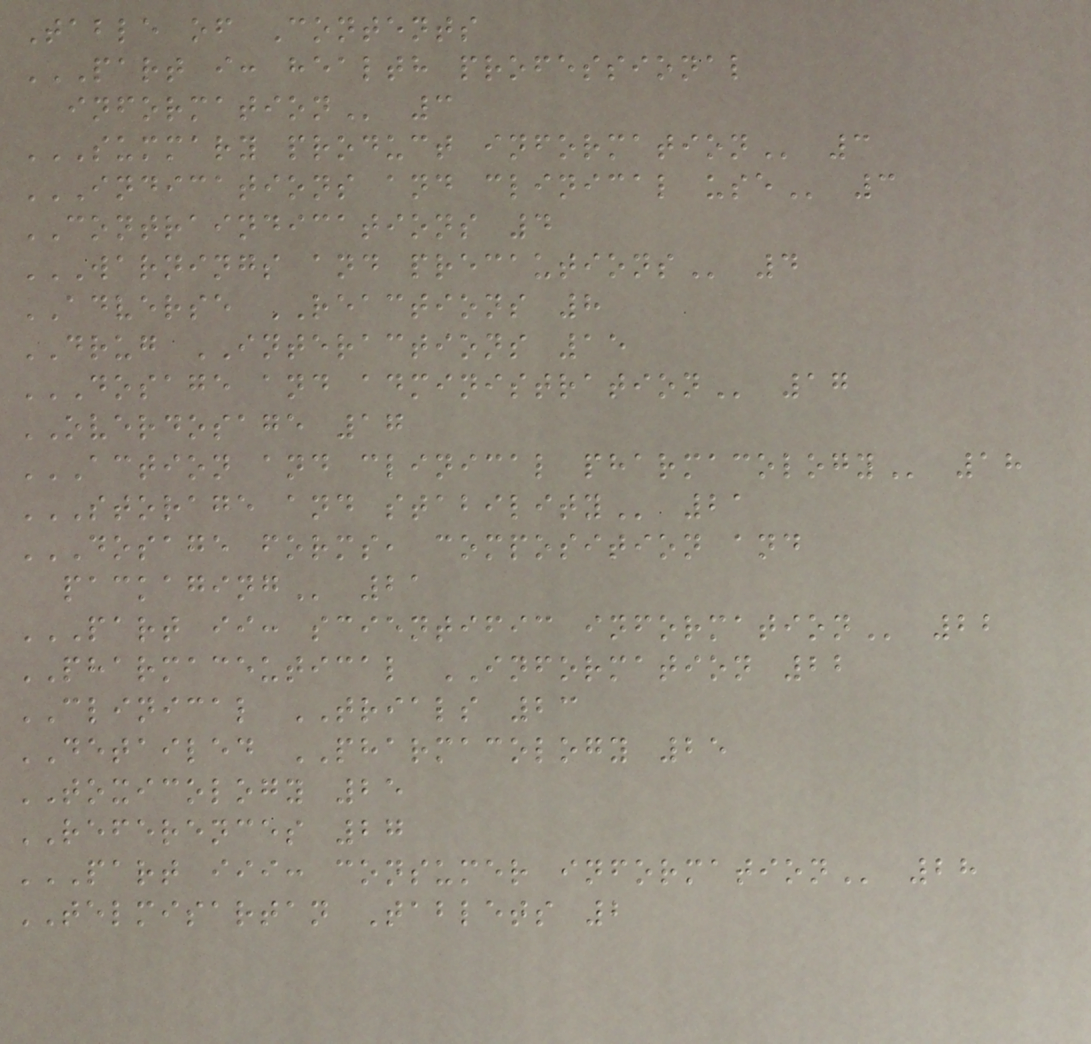Table of Contents
PART I: HEALTH PROFESSIONAL
INFORMATION 3
SUMMARY PRODUCT INFORMATION 3
INDICATIONS AND CLINICAL USE 3
CONTRAINDICATIONS 4
WARNINGS AND PRECAUTIONS 4
ADVERSE REACTIONS 8
DRUG INTERACTIONS 15
DOSAGE AND ADMINISTRATION 17
OVERDOSAGE 17
ACTION AND CLINICAL PHARMACOLOGY 18
STORAGE AND STABILITY 21
DOSAGE FORMS, COMPOSITION AND
PACKAGING 21
PART II: SCIENTIFIC INFORMATION 22
PHARMACEUTICAL INFORMATION 22
CLINICAL TRIALS 23
DETAILED PHARMACOLOGY 25
TOXICOLOGY 25
REFERENCES 27
PART III: CONSUMER INFORMATION 28
TELMISARTAN Tablets 2
